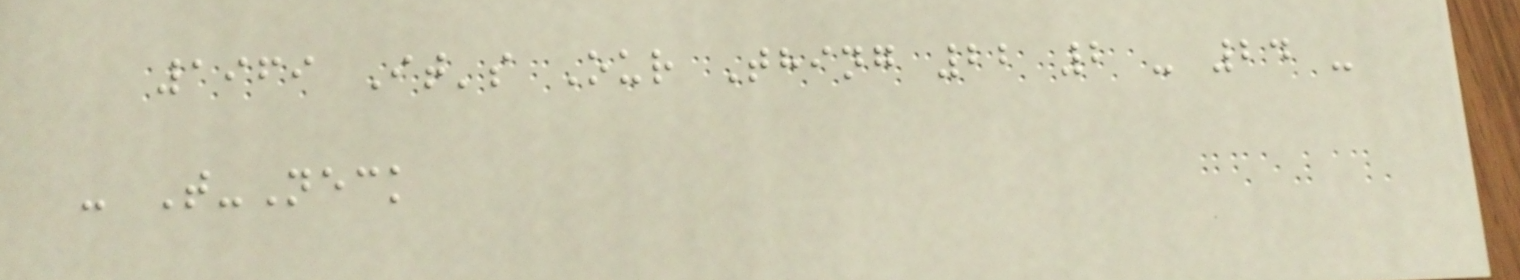1969 It's Our Thing 22 2 - 24 -
- T-Neck
